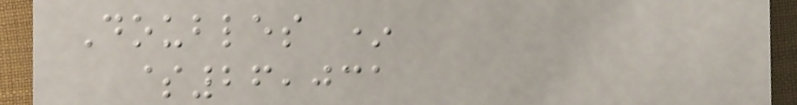Doubles *
$26,031
